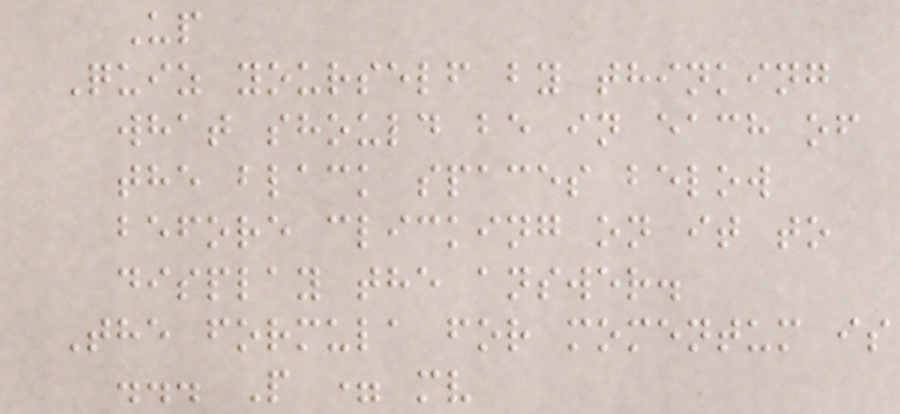Up
Quiz yourself by thinking
what should be in each of
the black spaces below
before clicking on it to
display the answer.
The formula for momentum is
... P = mv
